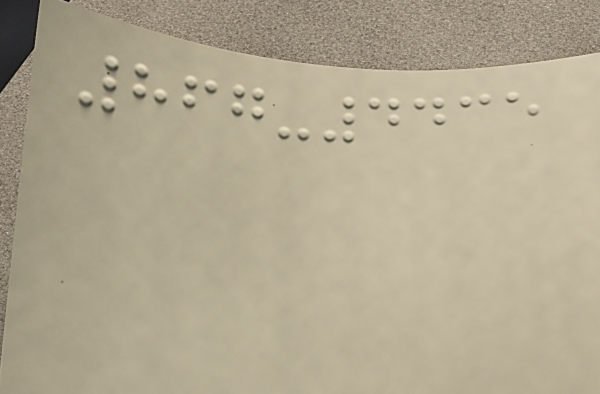867-4435
